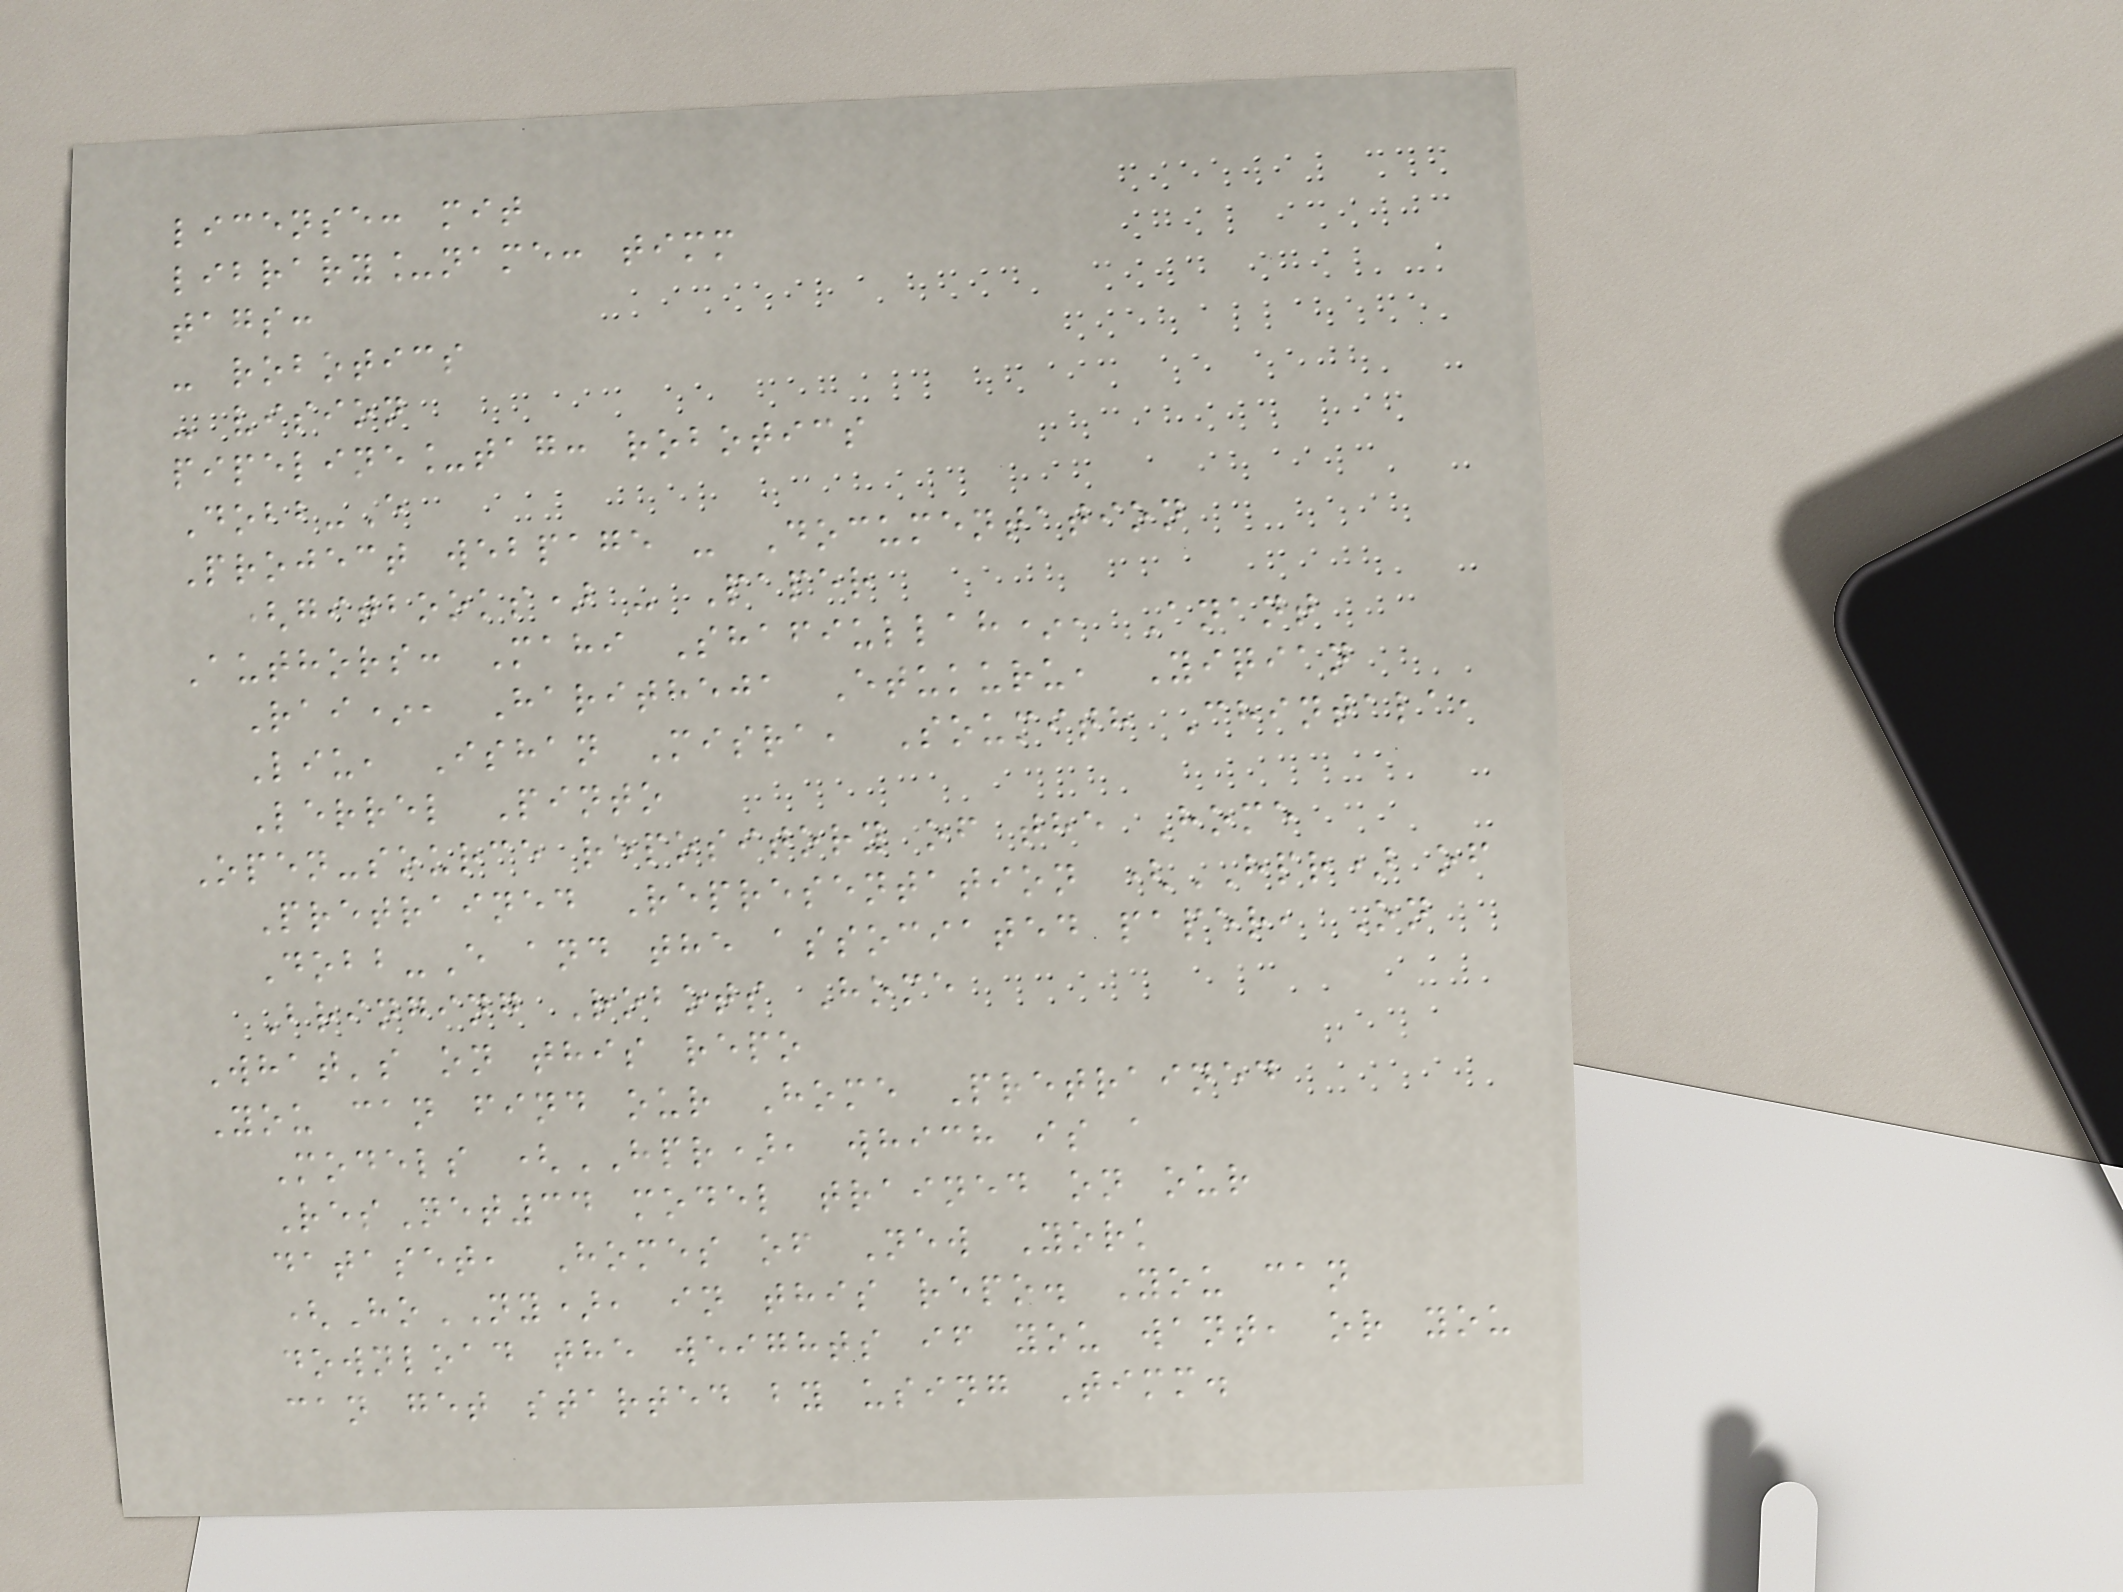license: mit
library_name: timm
tags:
- robotics
- vision
pipeline_tag: robotics
Dobb-E
Project webpage - Documentation
(gitbooks) - Paper
Authors: Mahi Shafiullah*, Anant
Rai*, Haritheja Etukuru, Yiqian
Liu, Ishan Misra, Soumith Chintala,
Lerrel Pinto
Open-source repository of the Home
Pretrained Representation (HPR) of
Dobb-E and the associated paper, On
Bringing Robots Home
What's on this repo
You can find our Home Pretrained
Models (HPR), which is a
ResNet34 model trained on our
dataset, Homes of New York
(HoNY), in this repo. You can
download the weights if you want, or you
can get started by using Timm.
